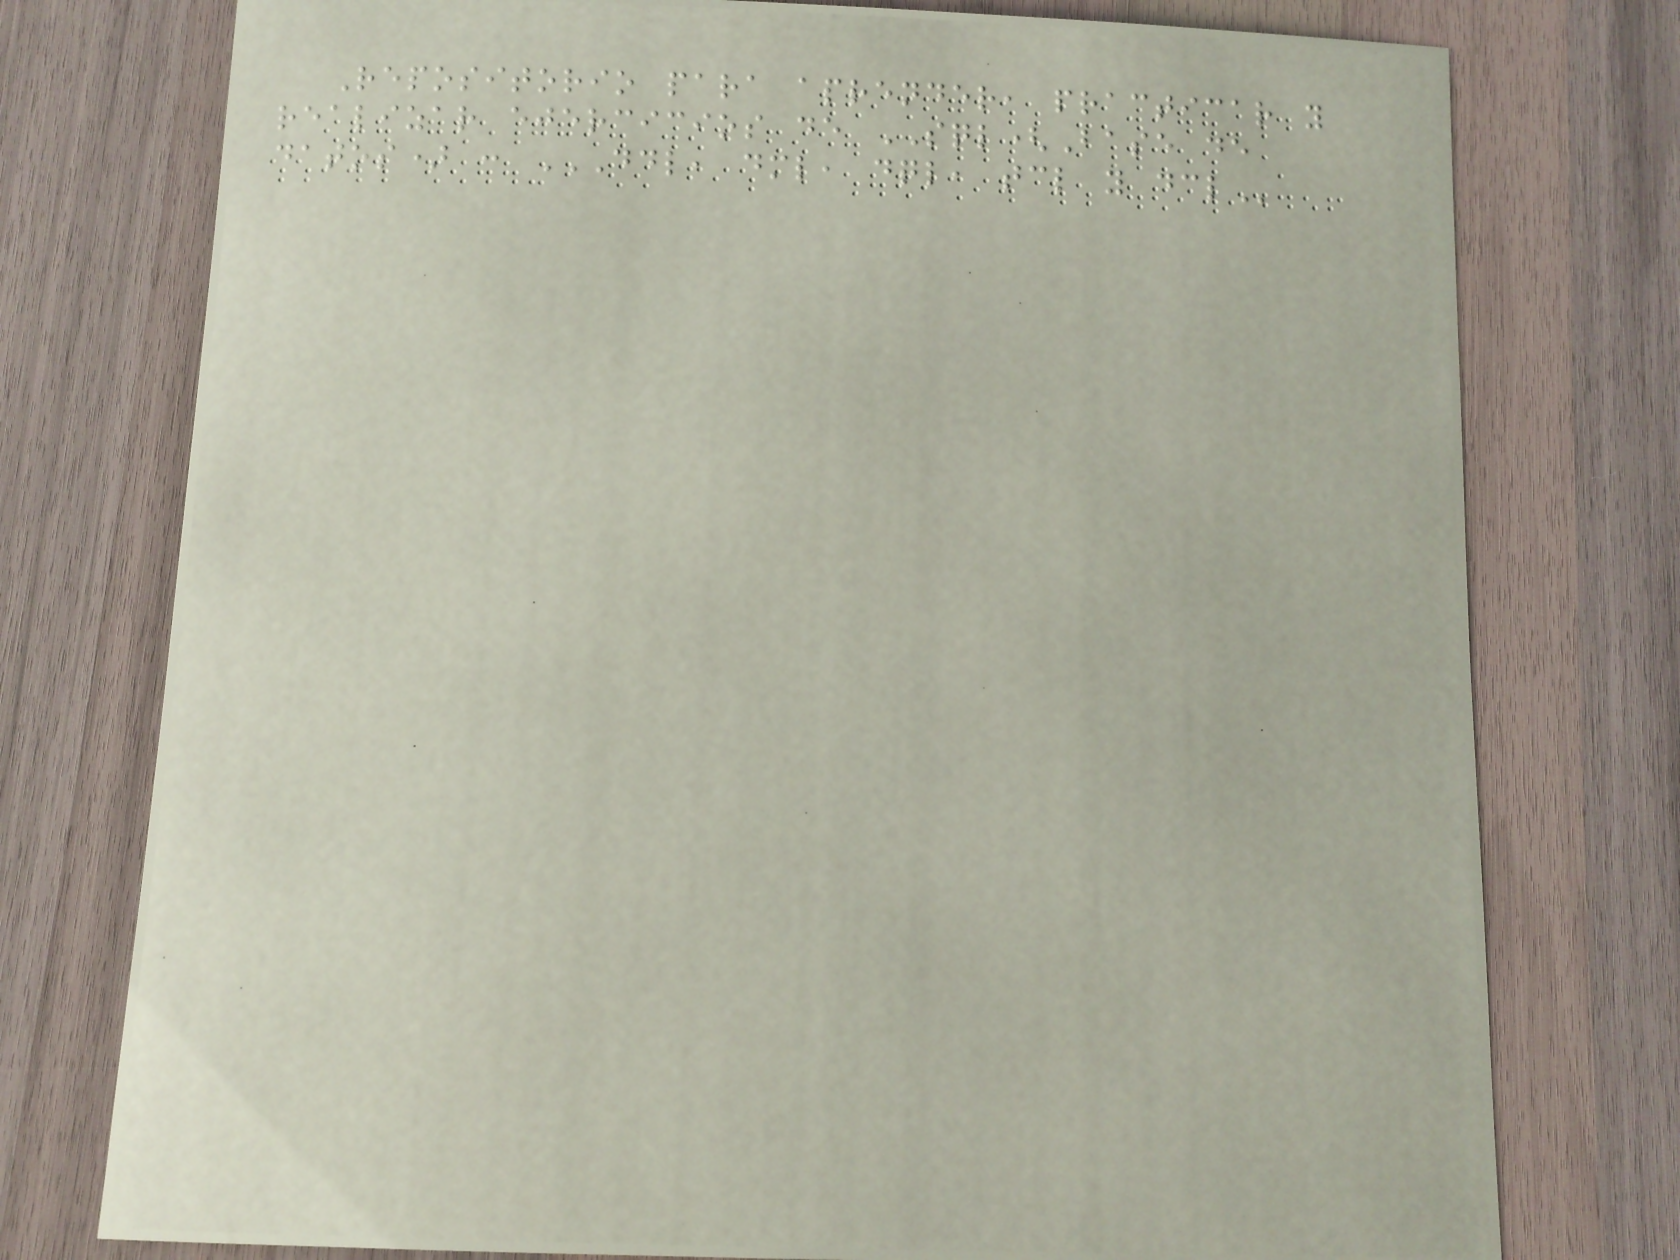Repositorio para aprender, practicar y
realizar ejercicios de SQL(Base de
datos) : DDL, DML, DQL, TCL Y DCL
